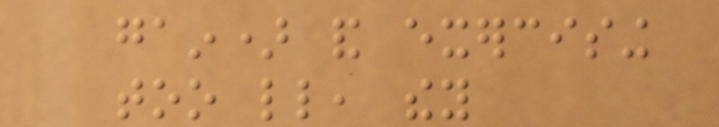gain) and exercising
too little, they
